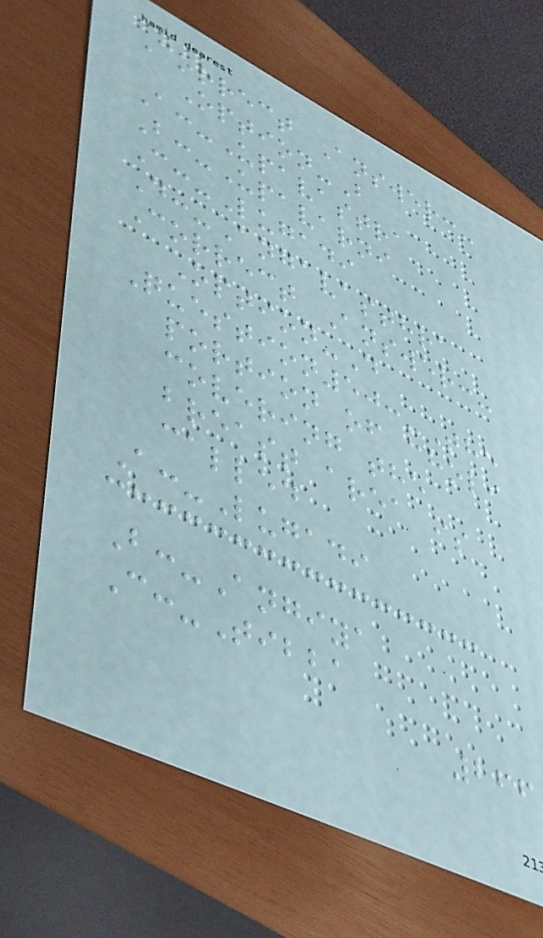Correct Answer:-
Option-B
A:-Upavastra
B:-Upavarni
C:-Lugadi
D:-Angavasthra
Correct Answer:-
Option-D
Question50:-The
portion of choli
covering the
breast area is
called
A:-Lugadi
B:-Angiya
C:-Tibba
266
